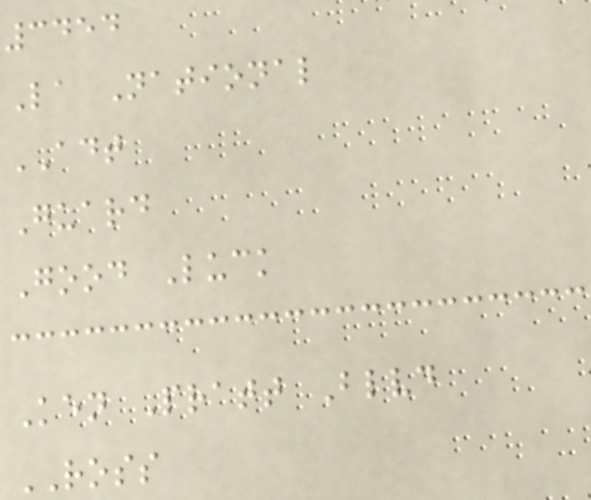3454
La National
ADT
Guard
Good Luck
Ken Pratt Blvd
ROSS
